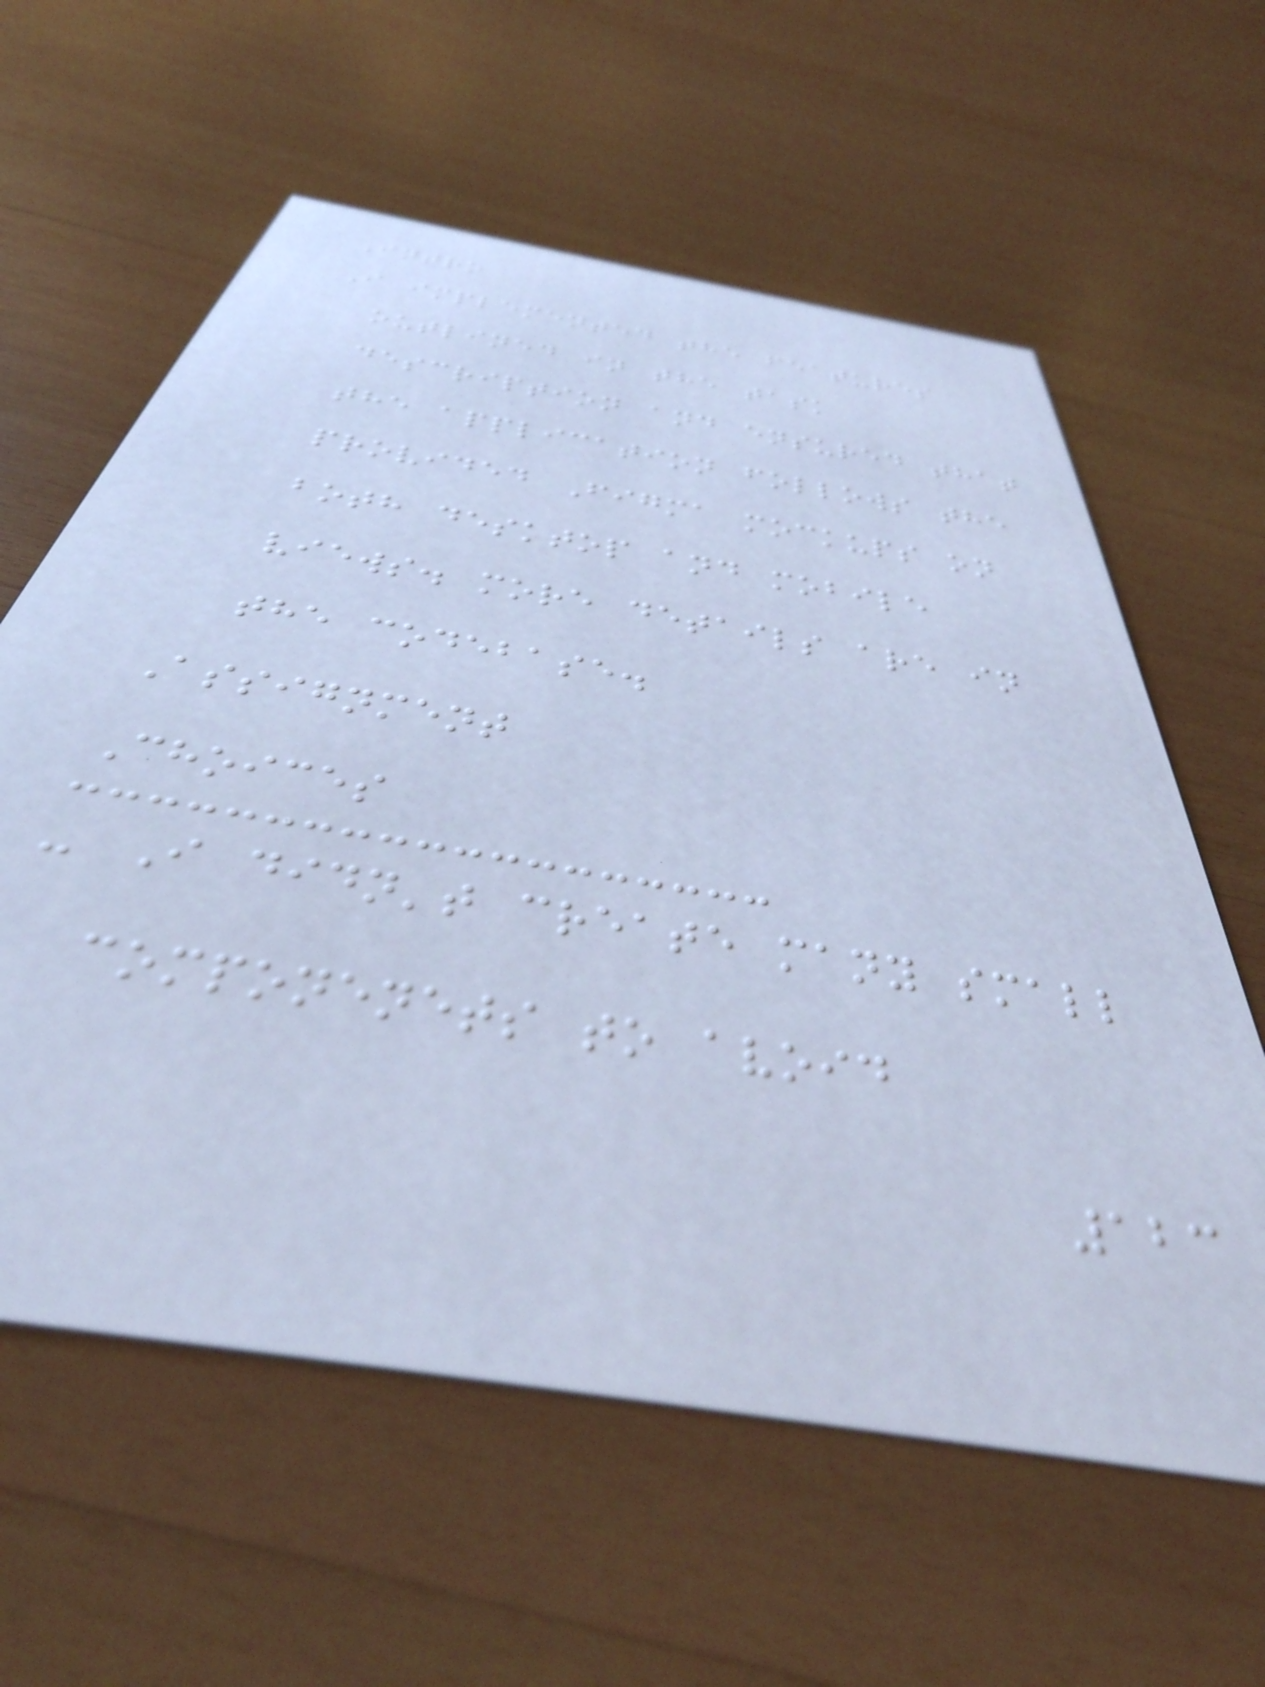Intro
I implemented the features
outlined in the task
description and ensured that
the application follows the
provided Figma mockups on
both desktop and mobile
views. more details are in
the codebase.
Assignment
Choices
- I didn't create many small
componenets to avoid
123
